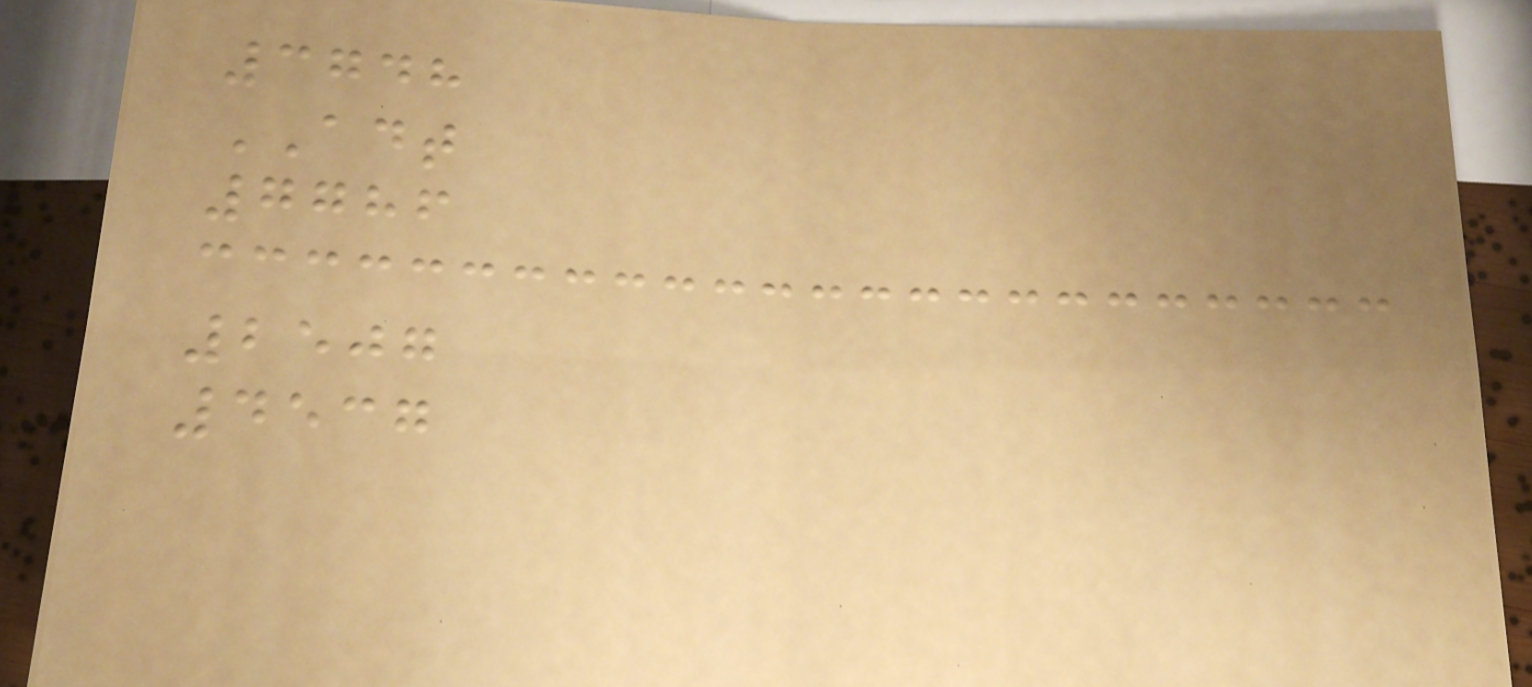3748
ADT
7786
2507
4537
